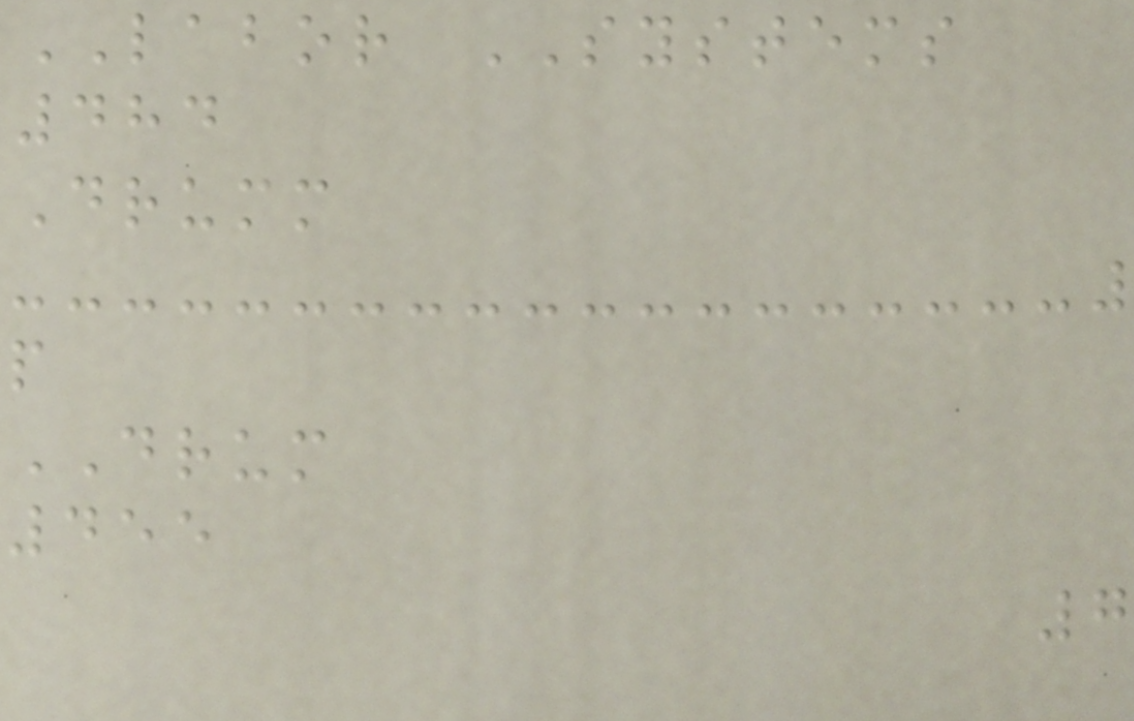LABOR SYSTEMS
484
Drumm
p
DRUM
455
7
